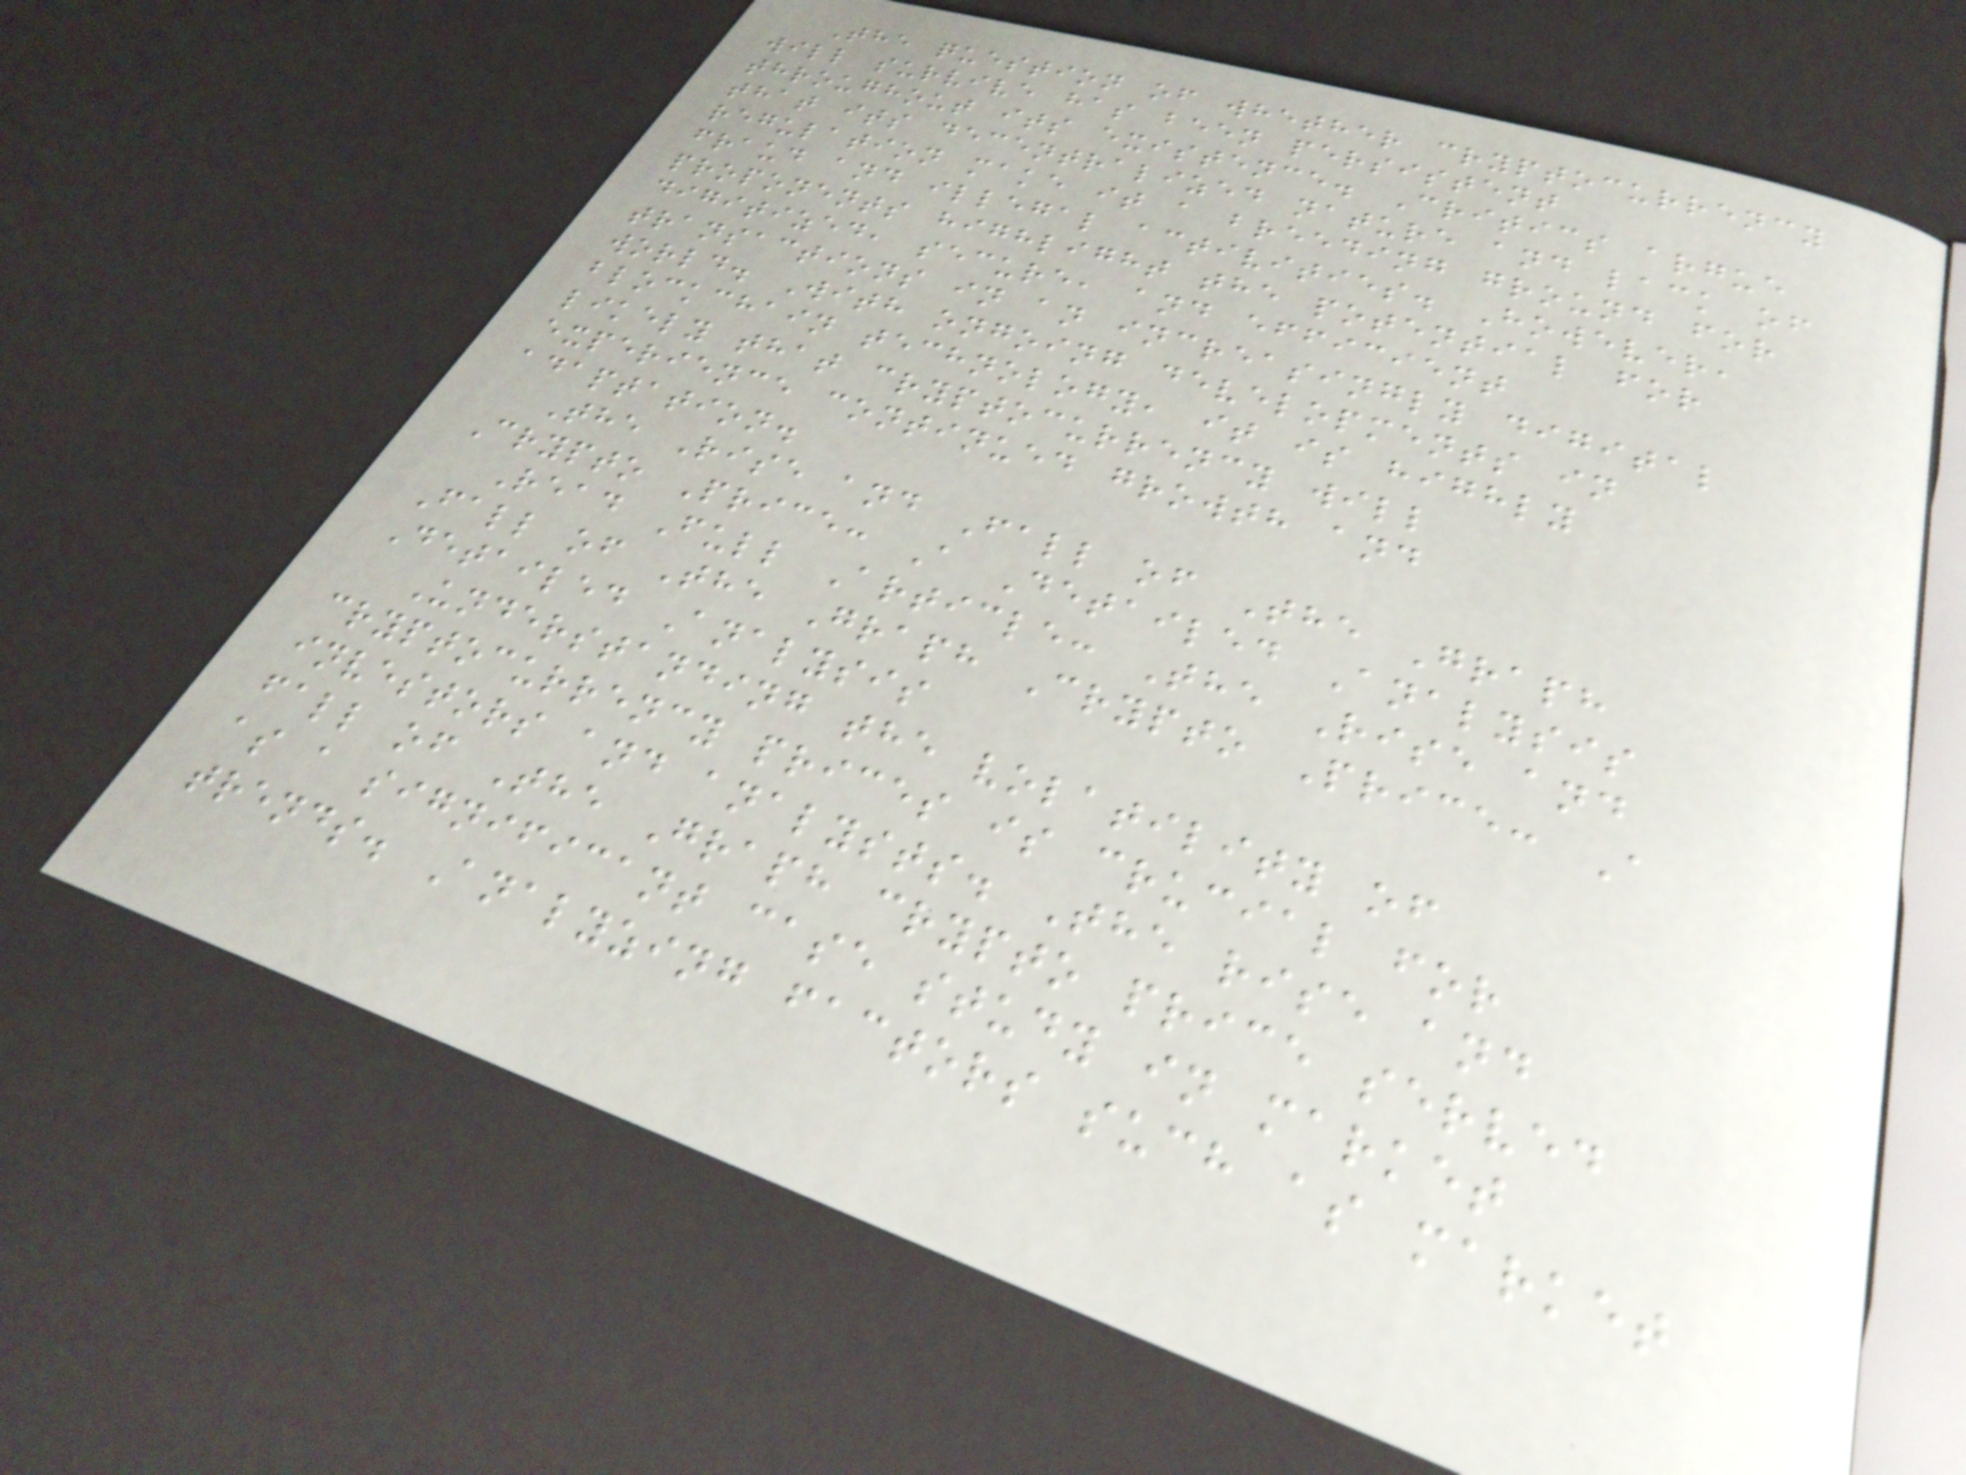The question of whether cryptocurrency
will survive has been persistent
throughout its existence. Critics argue
that its decentralized nature and lack of
regulation make it a breeding ground for
fraud and illegal activities. However,
proponents highlight the potential for
digitized, secure, and efficient
transactions in an increasingly digital
world. With ongoing developments in
blockchain technology, it is highly
likely that cryptocurrency will
experience continued growth and
adaptation.
The Rise and Fall of The Graph
Crypto Price: A Detailed Analysis
Read Full Article: The Rise and
Fall of The Graph Crypto Price: A
Detailed Analysis
Understanding the volatility of
cryptocurrency prices is crucial for
investors and analysts. The rise and
fall of The Graph crypto price served
as a significant case study in market
trends. Analyzing factors such as market
